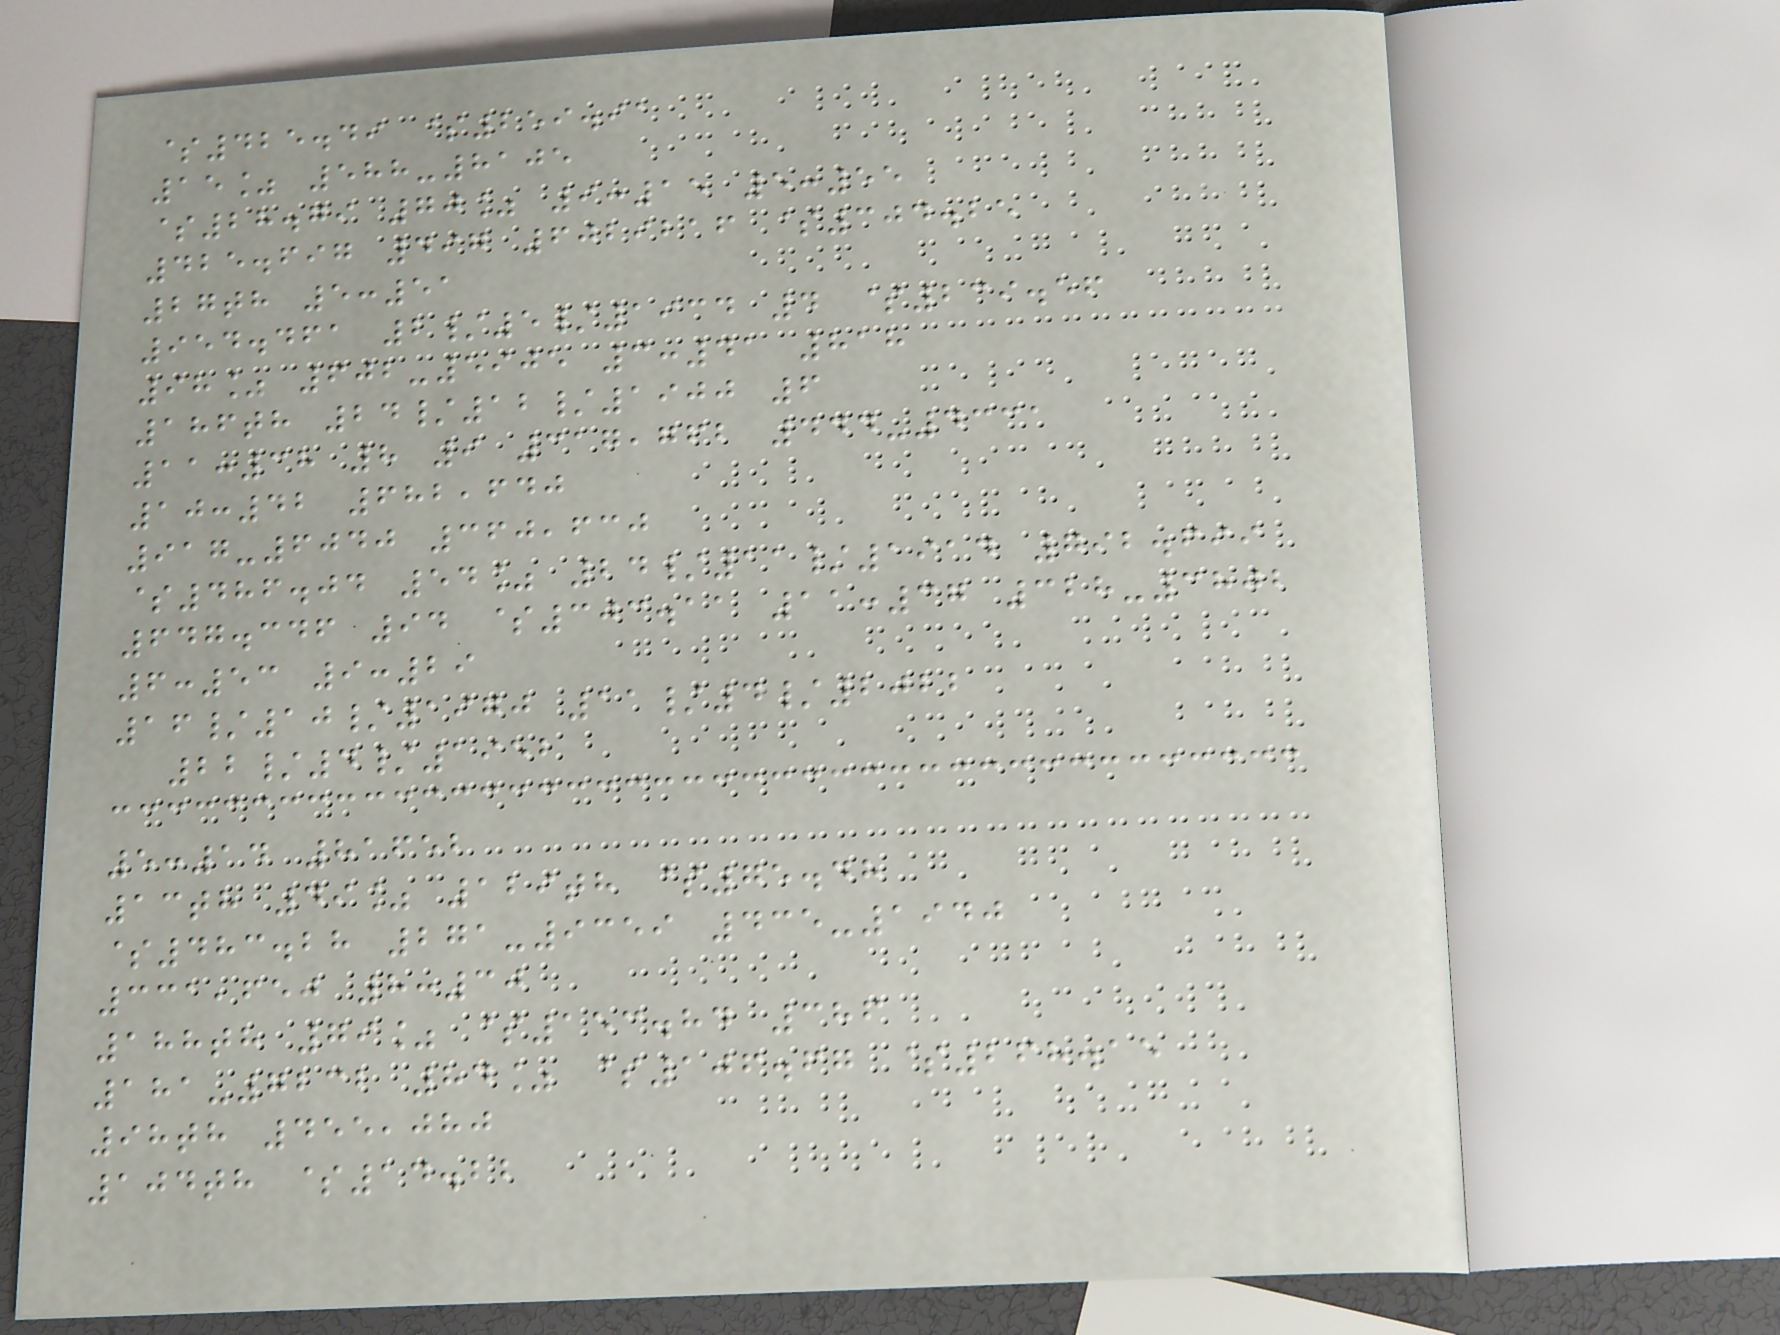$425.49 $259.91
15% 588-8105
$28.79 70% 9:15 5:55
425.697 497 6029216 $304.25
27th 5:51
954.461 2/5/1934 4 $239.56
98% 602-5905 3:41 818
186th 24/12/1900 6
11:38 8 9 317,762 444-4331
10:42 682,640
917-6040 360,630
$486.04 54% 24/11/1914 792.699
647.346 94 $303.11 11:37 328-3802
6:53 9:29
16/10/1970 11/4/2022
22/4/1952
5:14 81652
13th 49% 129th $75.48
$483.28 271-9359 435-1940
331,650 8:30
188th 79% $153.84 386
181-7232 84% $106.67 $268.15
98th 455,080
104th $14.22
